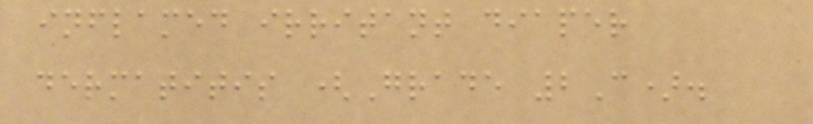inflamed irritant diaper
dermatitis (Grade 2C).
